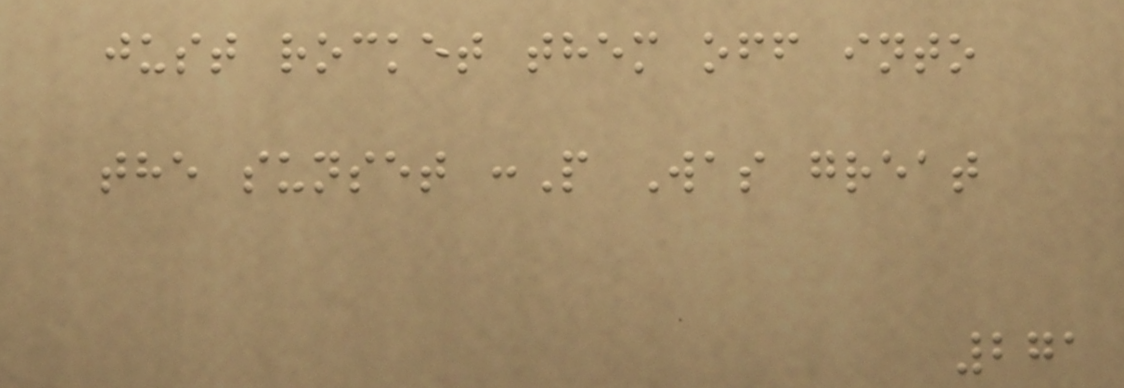just rocket them off into
the sunset :P Was great
271
